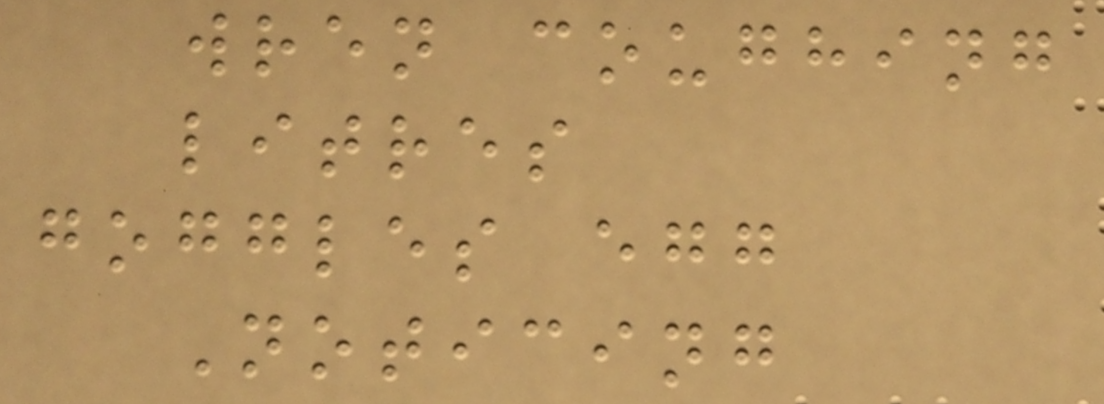wren coughing
litres
goggles egg
Noticing
